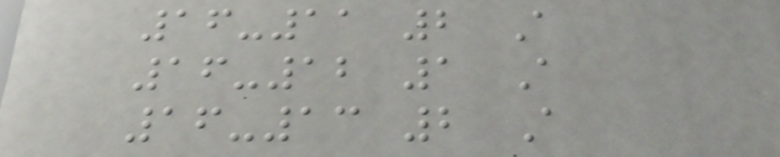16-11 2 A
16-12 1 A
16-13 2 A
